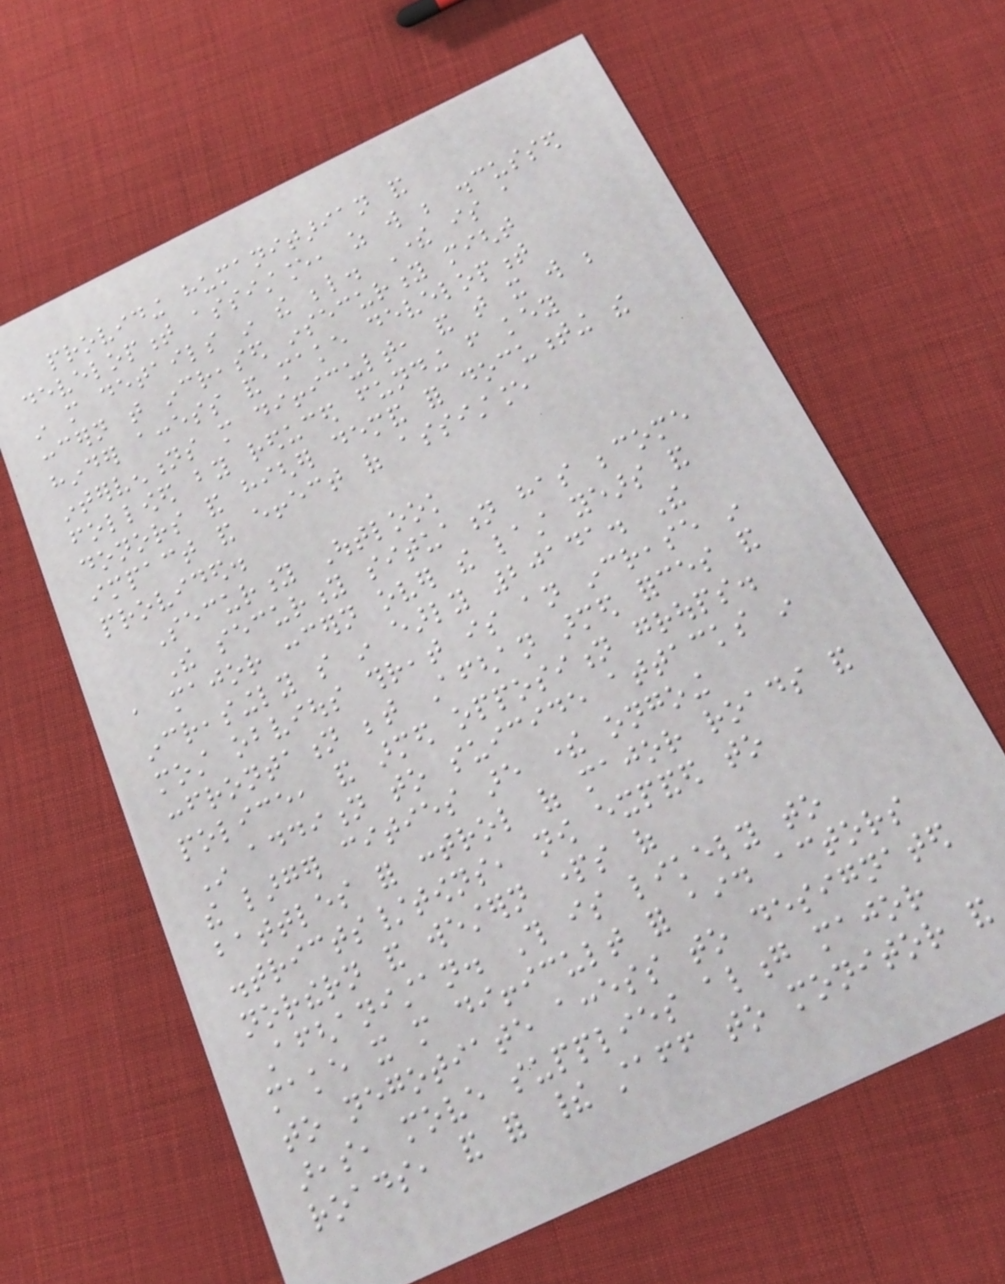providing humanitarian and
development assistance, as will be discussed
in more details in the below. There is a
concern that increased insecurity might
hinder access and make development
interventions more difficult, and that it will be
followed by reduced funding from key
donors and higher demand for documenting the
impact and effect of assistance
provided.
Security Outlook
The security situation has become
a major concern over the last years and
increasingly so in early 20141. The
most obvious threat is an increase in
confrontation between Afghan armed forces and
police, and armed opposition groups.
In addition to suicide attacks in
the larger cities are there ongoing
battles for control of major roads and
districts/towns, now expanded to
northern and western parts of
Afghanistan. This is likely to
make it more difficult for aid actors
to negotiate access to designated
areas, move supplies along major
roads, and for their staff to monitor and
